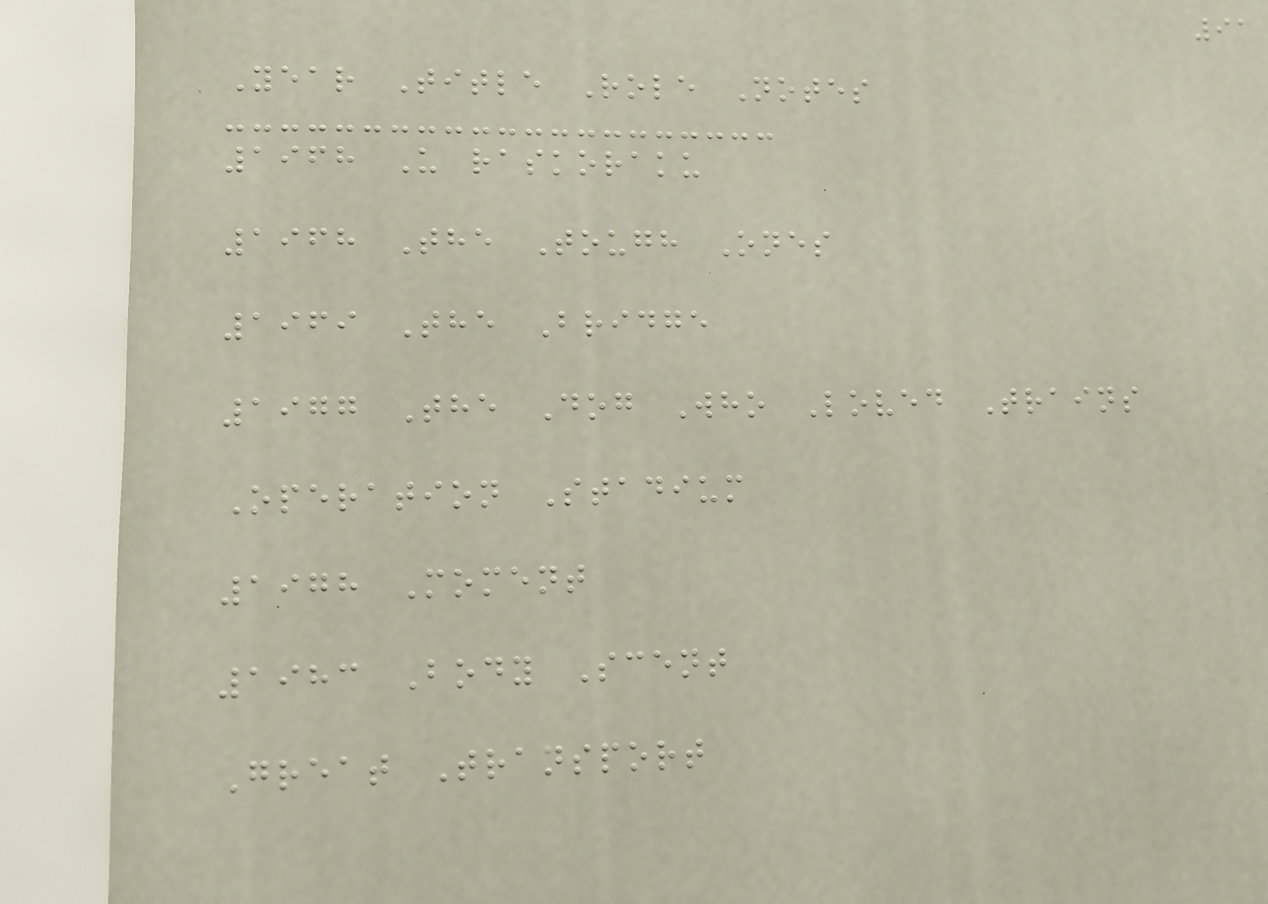91
Year Title Role Notes
1968 U raskoraku
1968 The Tough Ones
1969 The Bridge
1977 The Dog Who Loved Trains
Operation Stadium
1978 Moment
1983 Body Scent
Great Transport
